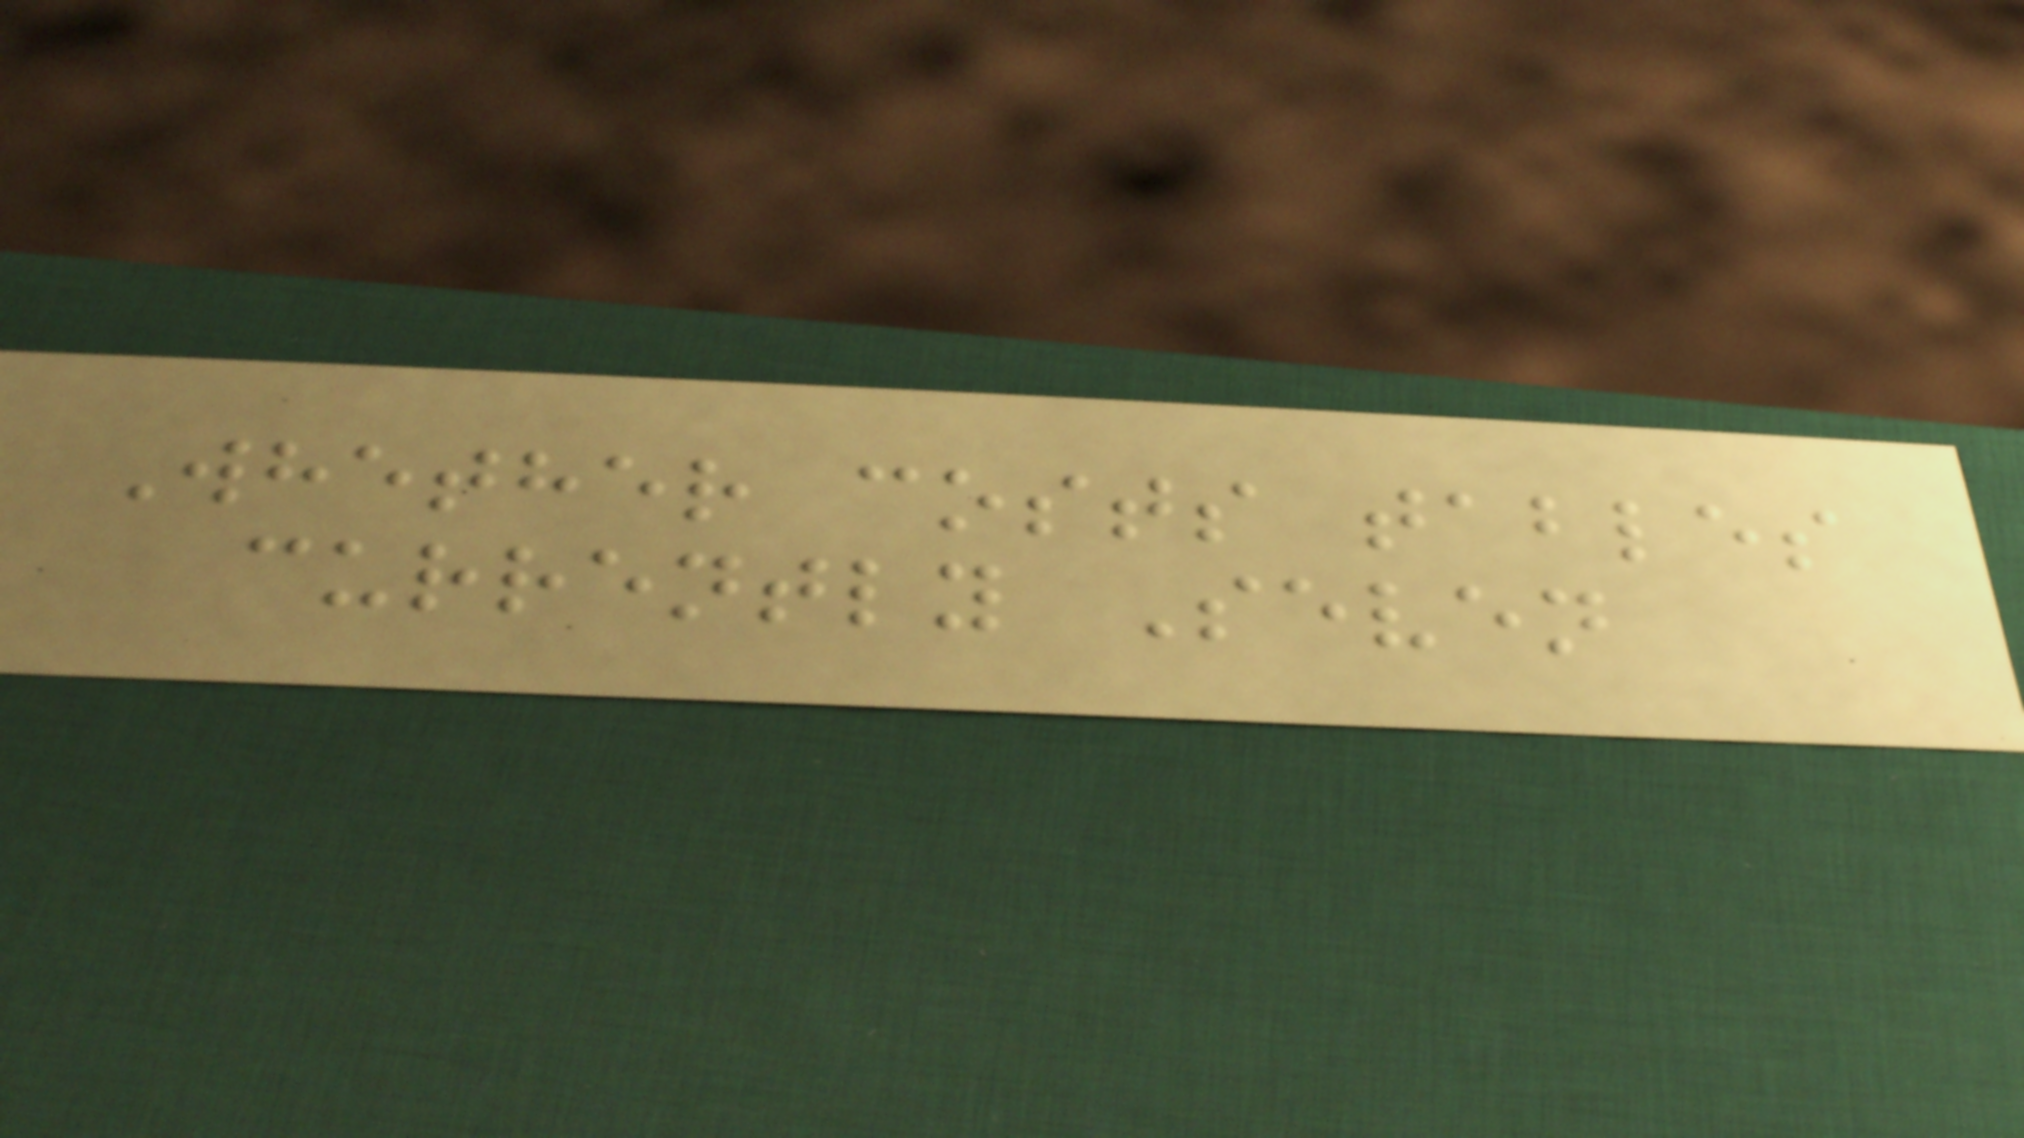Whether costs tables
currently Seven
